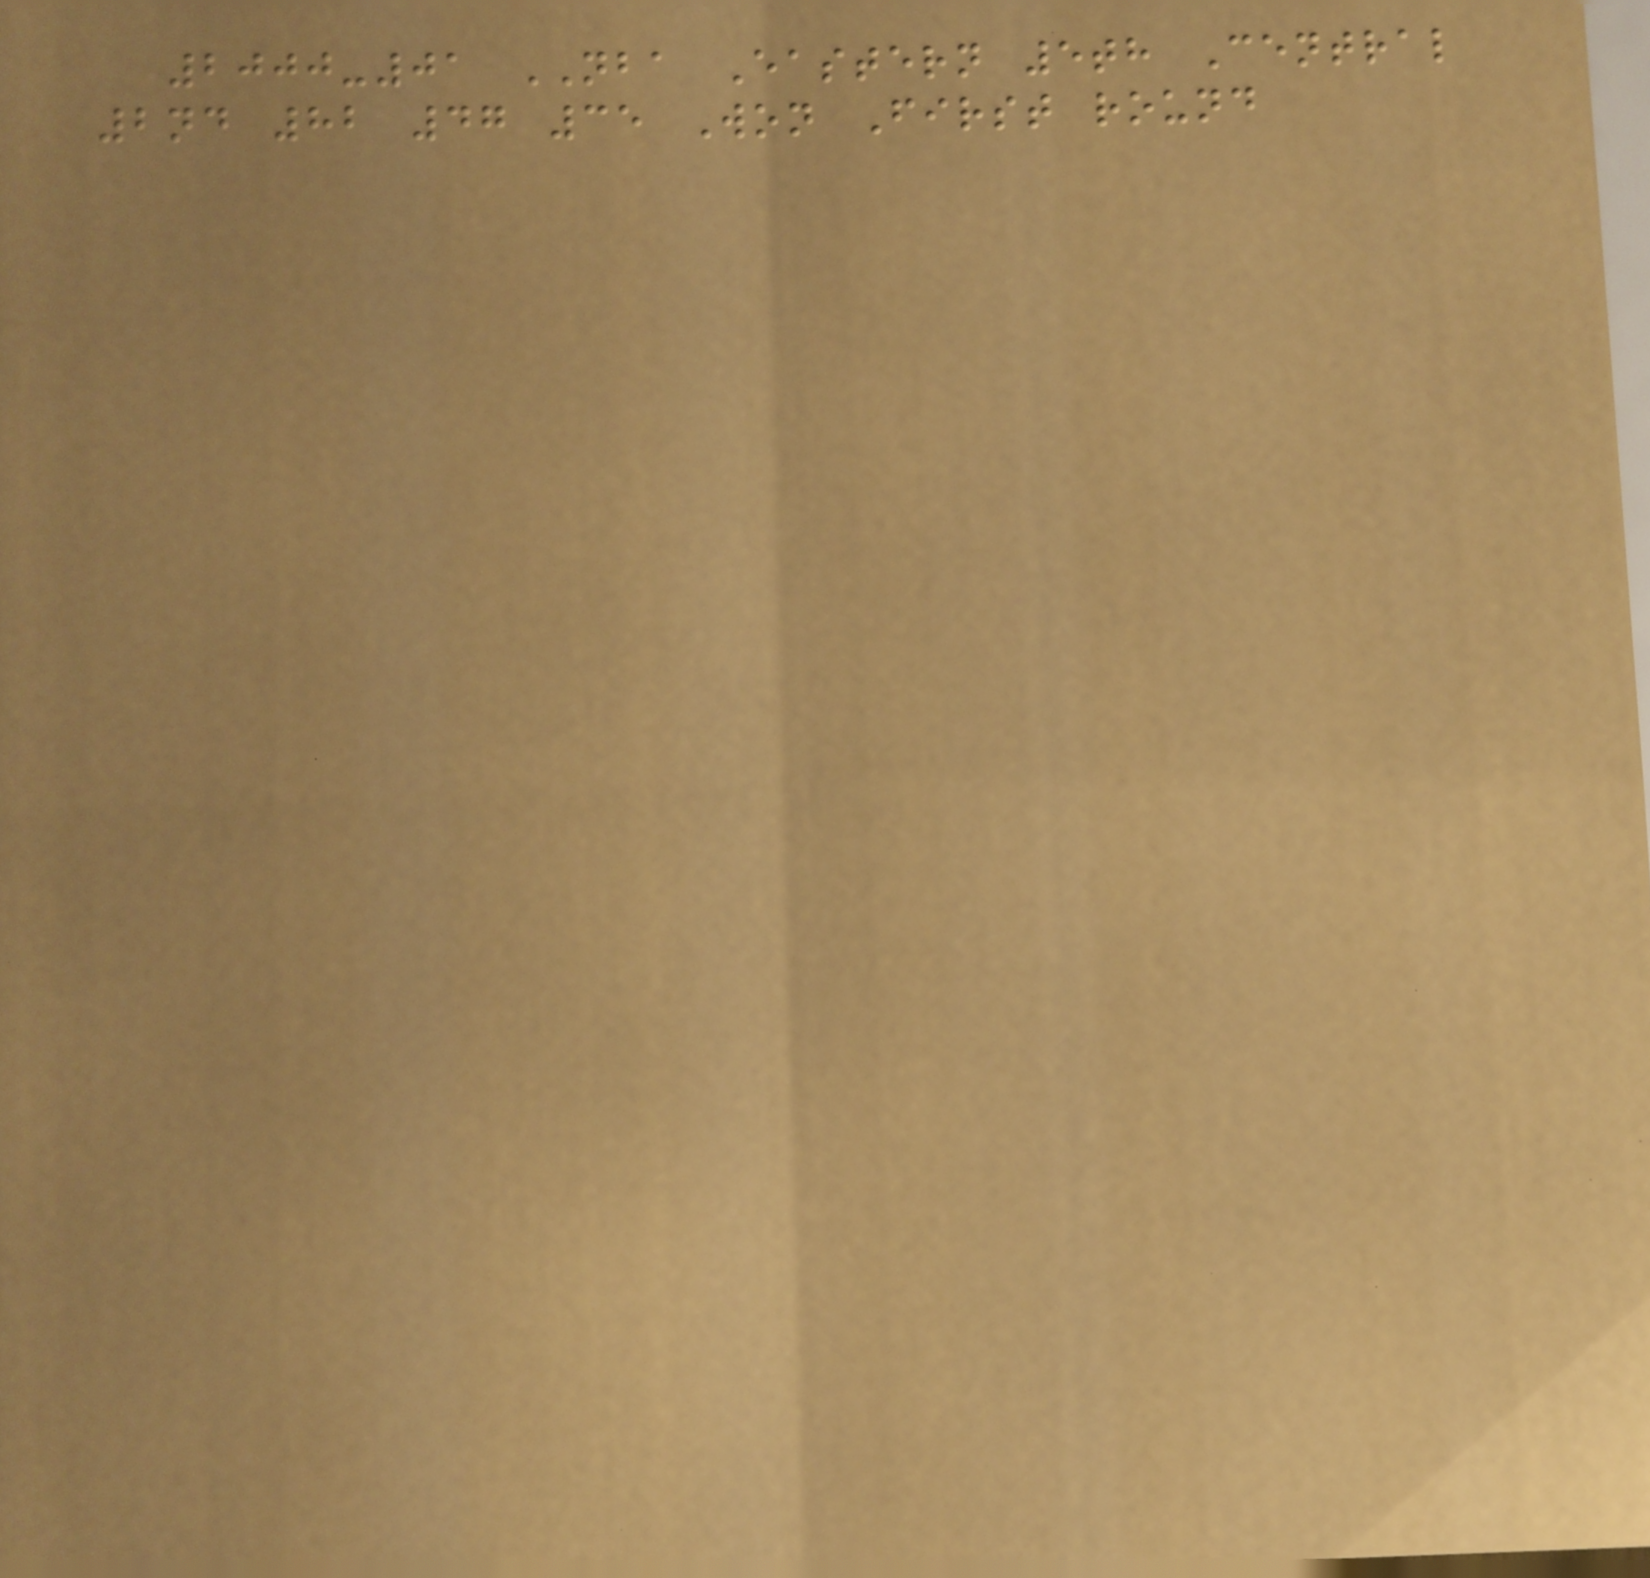2000-01 NBA Eastern 5th Central
2nd 82 47 35 Won First round
